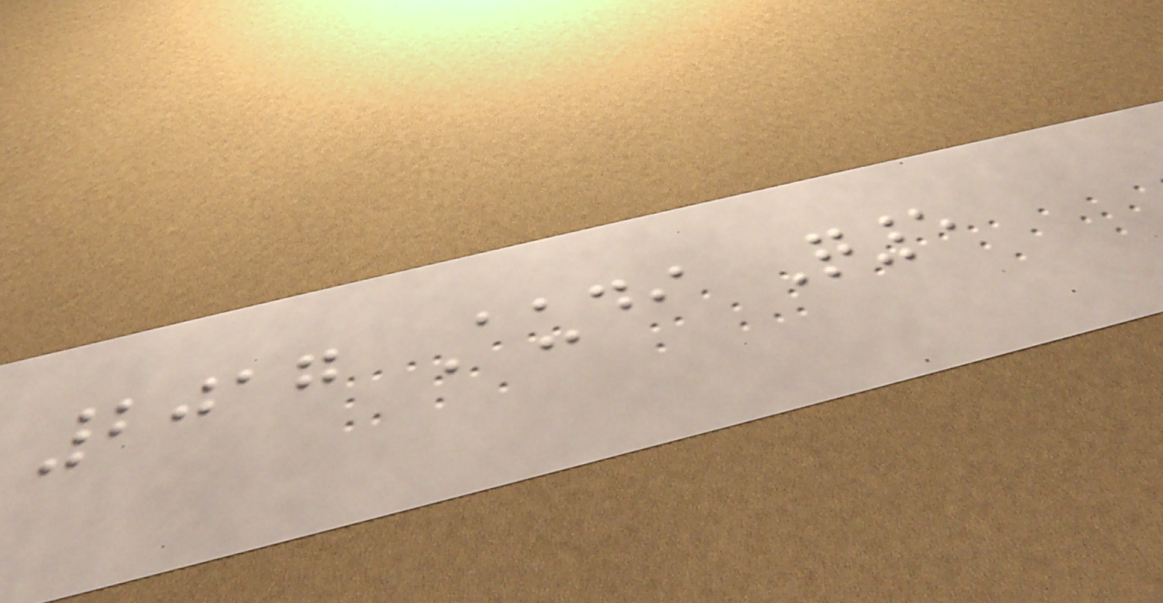2017 Audi Q5
